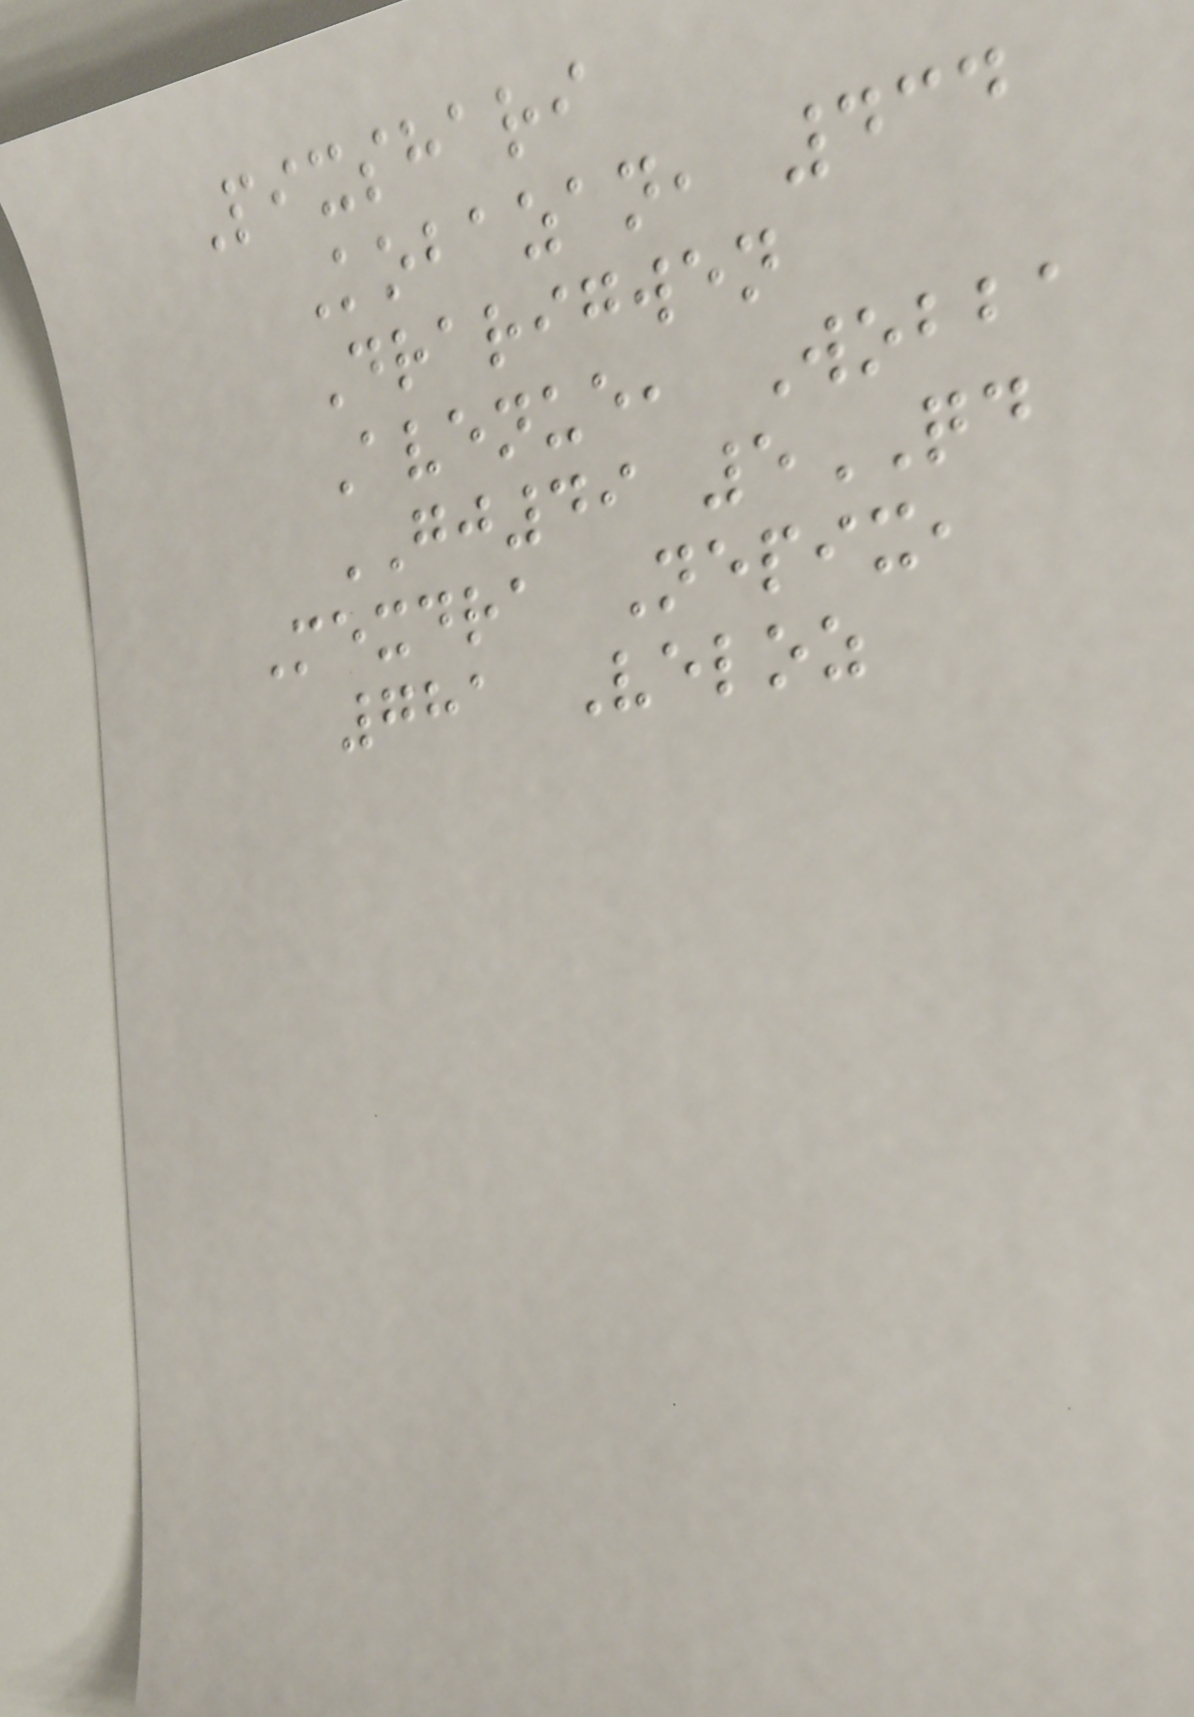Pixshari
Kobazan, 434
Drarigwen
Avenue, Wobba
GJ49 5QD
Mexdra Nepix,
781 Veloz
